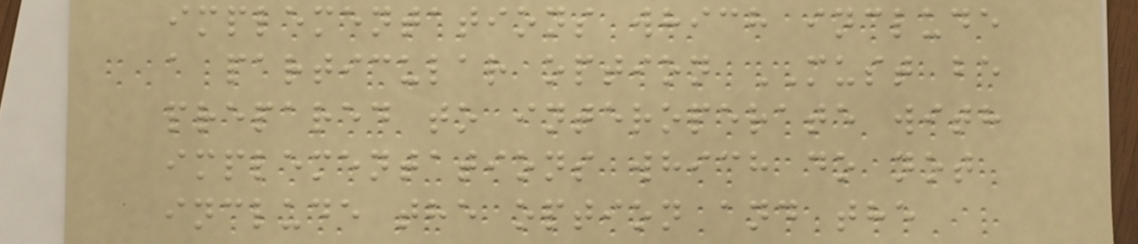implementations which include
a particular option MUST be
prepared to interoperate with
implementations which do not
include the option and the
